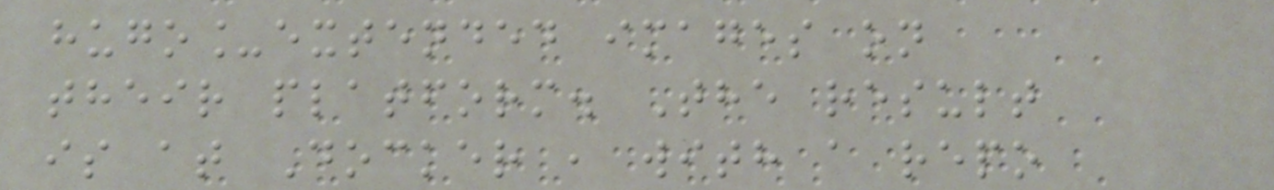hugo_extended images on
their platform. The result
is at Docker , with a repo
